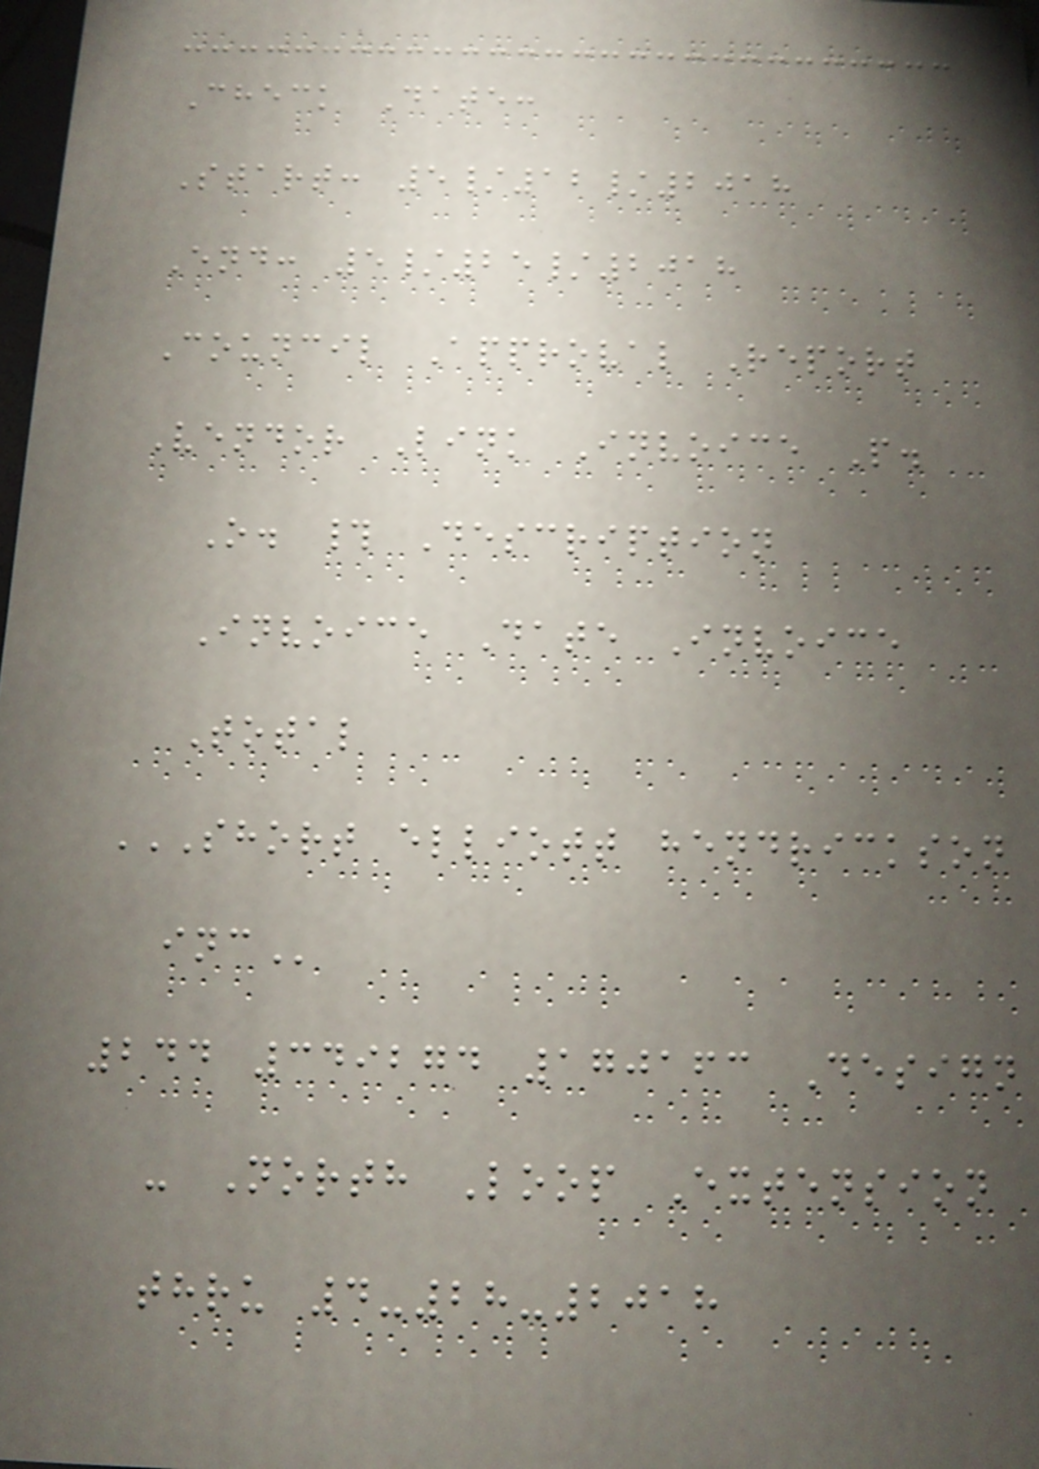Check Date:
Start: 5/12/2018
End: 5/25/2018
Council Approval Report
Vendor Link Invoice P.
O. # Description
Invoice Date Invoice
Total
SHORT ELLIOTT HENDRICKSON
INC
244 349274 170163 Design
- North Loop Extension
thru 4-28-2018
